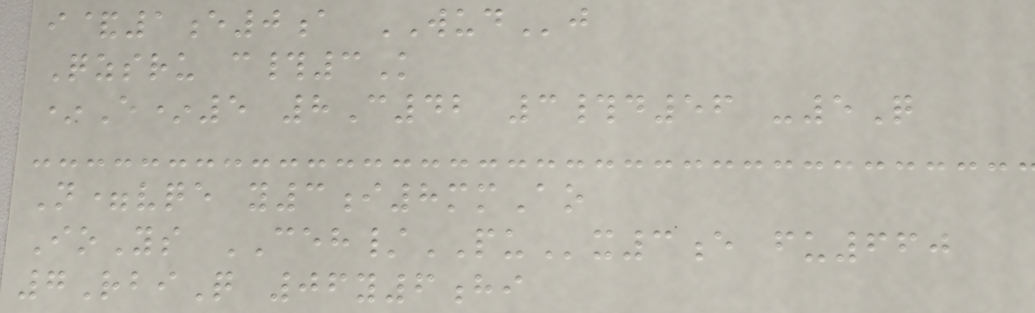i&1e0a WUDj
Qzsru c#3K
*E*5 8C42 3#d56 -5Q
N=vqe y3i8mmAo
IoYs CEH/PUx3e fu660
7RbiQ 06y6hi
